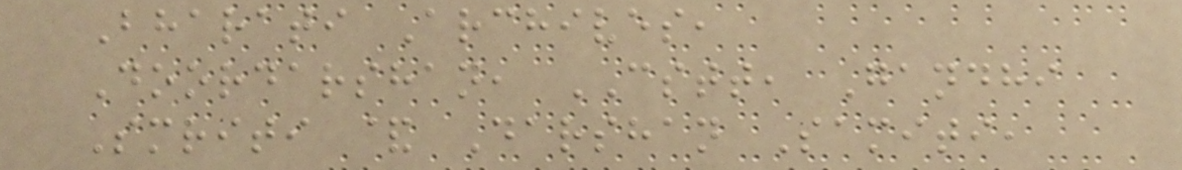Bharati Archives,
Doordarshan, CSTT, Gandhi
Smriti & Darshan Samiti,
